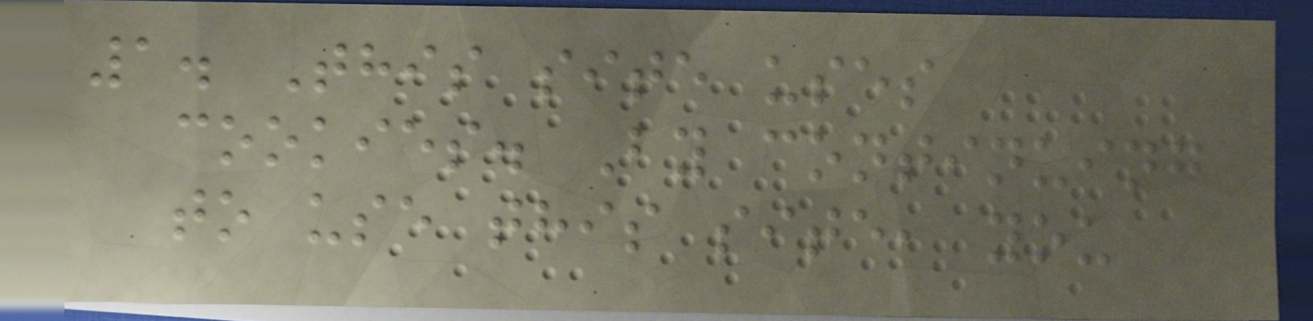1. This site uses
cookies. By continuing
to use this site, you
